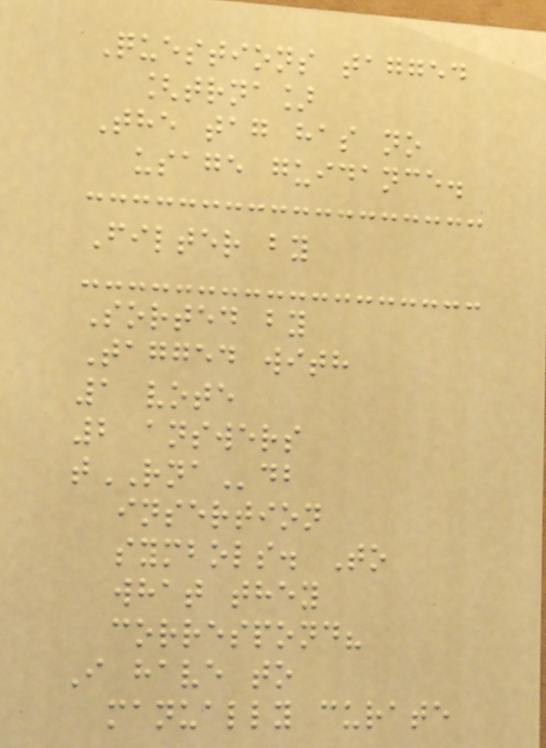Questions tagged
[trna]
The tag has no
usage guidance.
Filter by
Sorted by
Tagged with
1 vote
2 answers
tRNAdb
insertion
symbols. To
what they
correspond?
I have to
manually curate
